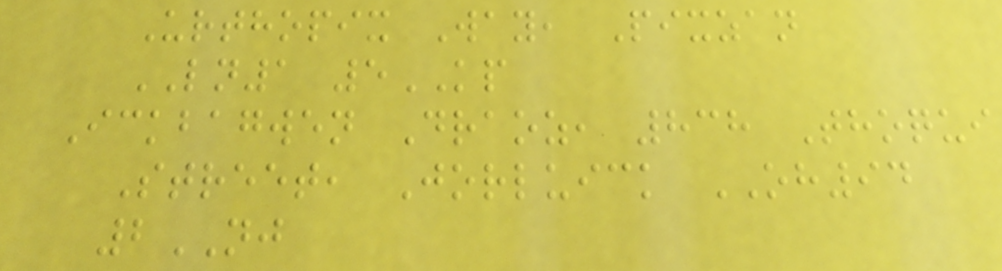Urthopix Way, Pixzan
LN1 5KP
Ickbagwen Draoz, 838 Thoqui
Street, Jorluick OH94
2NJ
